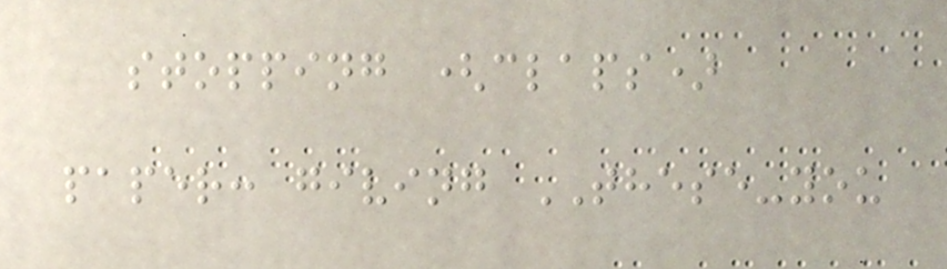stopping (claps)
paper: giving THESE-you
